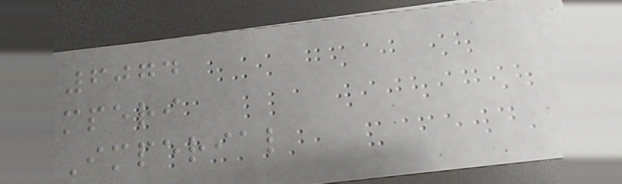6074
mperi
Imperial
